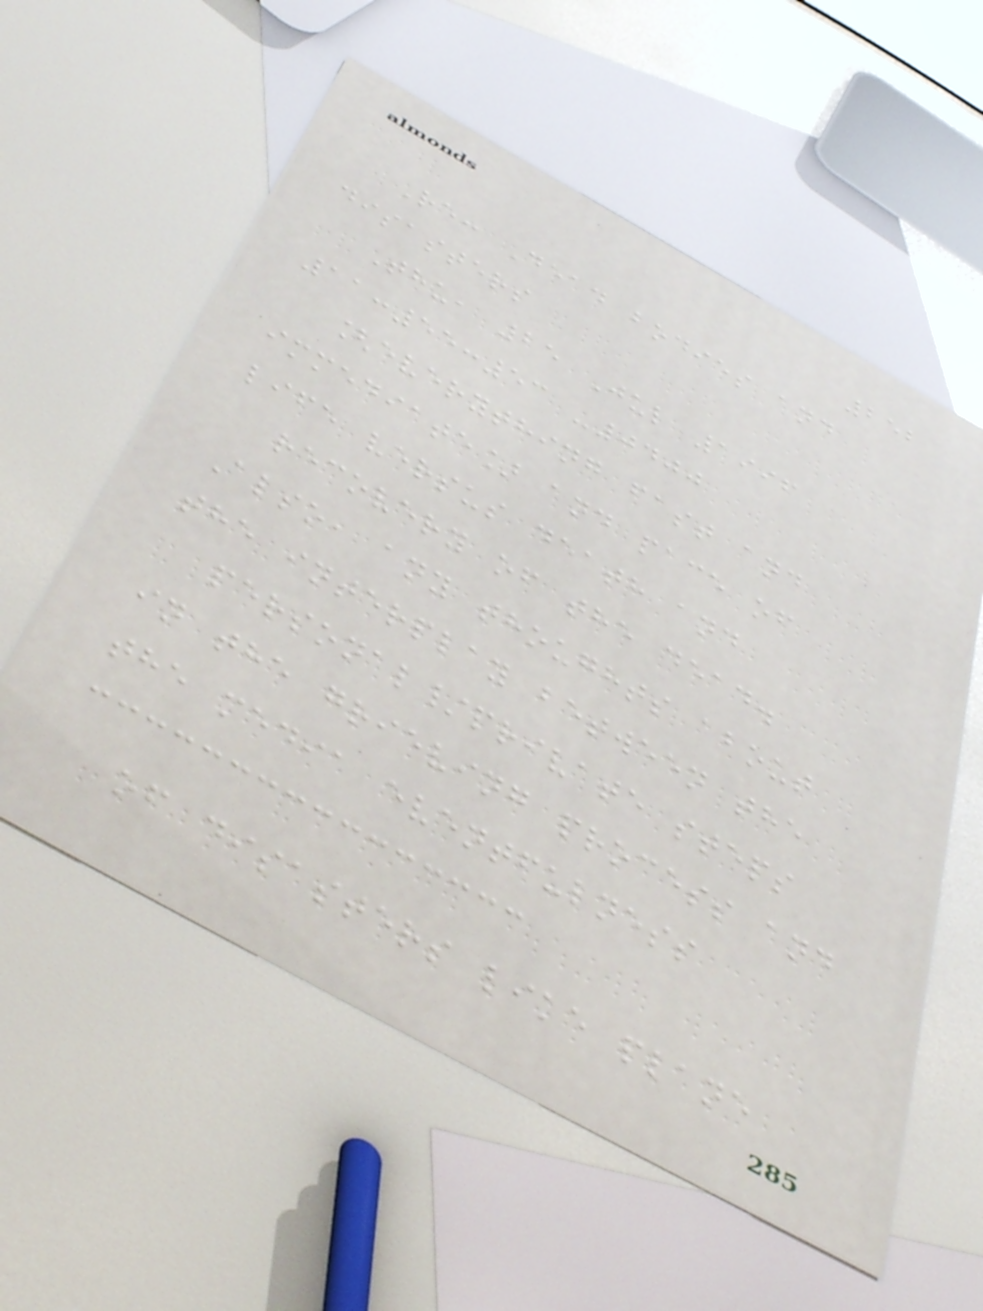252
Re: Dead bodies and
disasters
Thu, 25 Jul 1996
11:55:53 -0400
[everything fast and
immediate] and pace of
life versus death and
recovery of the dead.
Also, any thoughts about
the interplay between the
personal/private steps
in the grieving process and
the media eventfulness
of disasters like plane
